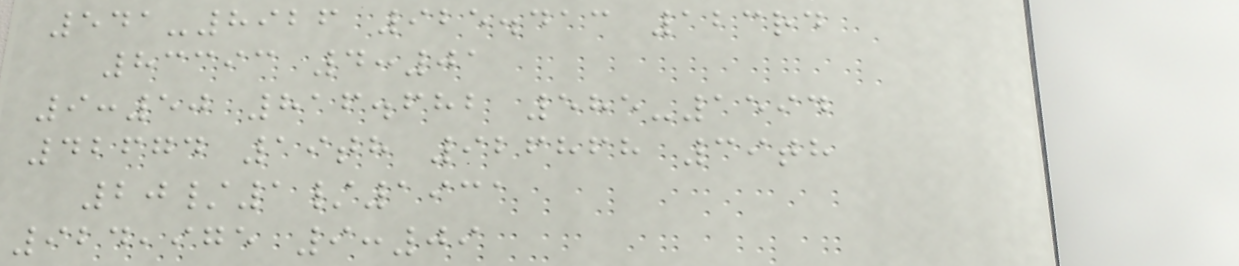541-8926 925.413 123rd
83393 4:01
9:50 816.682 585-1594
42674 19th 926868 39th
20/1/1931
924,975 9:09
